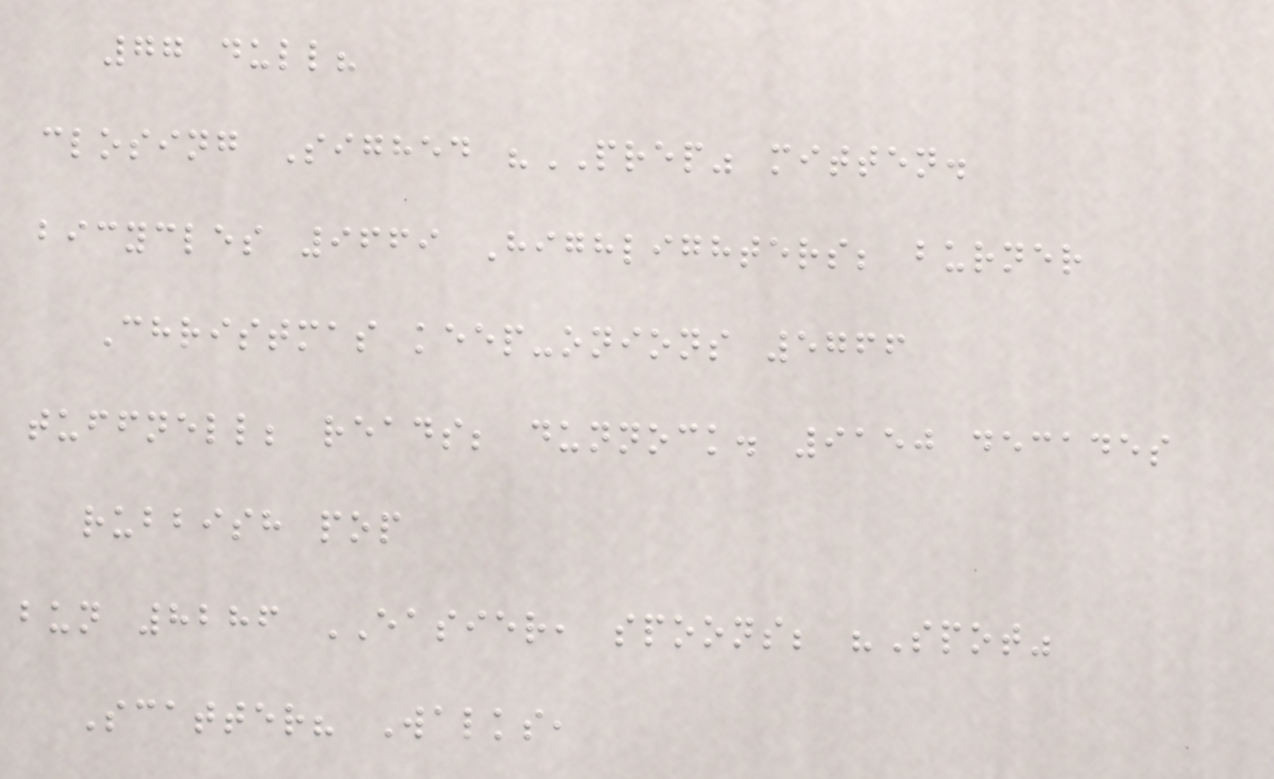77 dull?
closing Sighed "PREP" mitten.
bicycles 9669 Highlighters; burner
Christmas keep-onions 5766
tuffnell; reads; dunnock. 9150 decades
rubbish pop
bun 8286 EASIER, spoons; "Spot"
Scatter? Walks,
